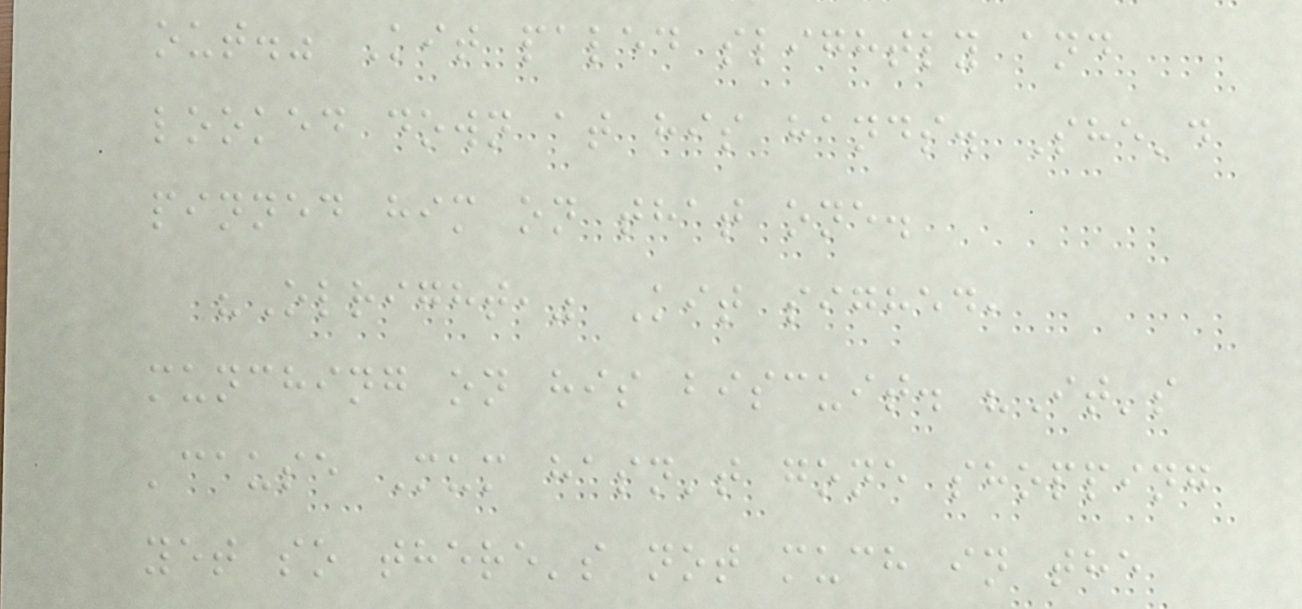out." Kit paled slightly and
looked down at his hands. She'd
pinned him on that one.
"Olright," Kit sighed,
munching on his biscuit. "It's
'cause Mum hasn't gone shopping
yet so there's not much in the
